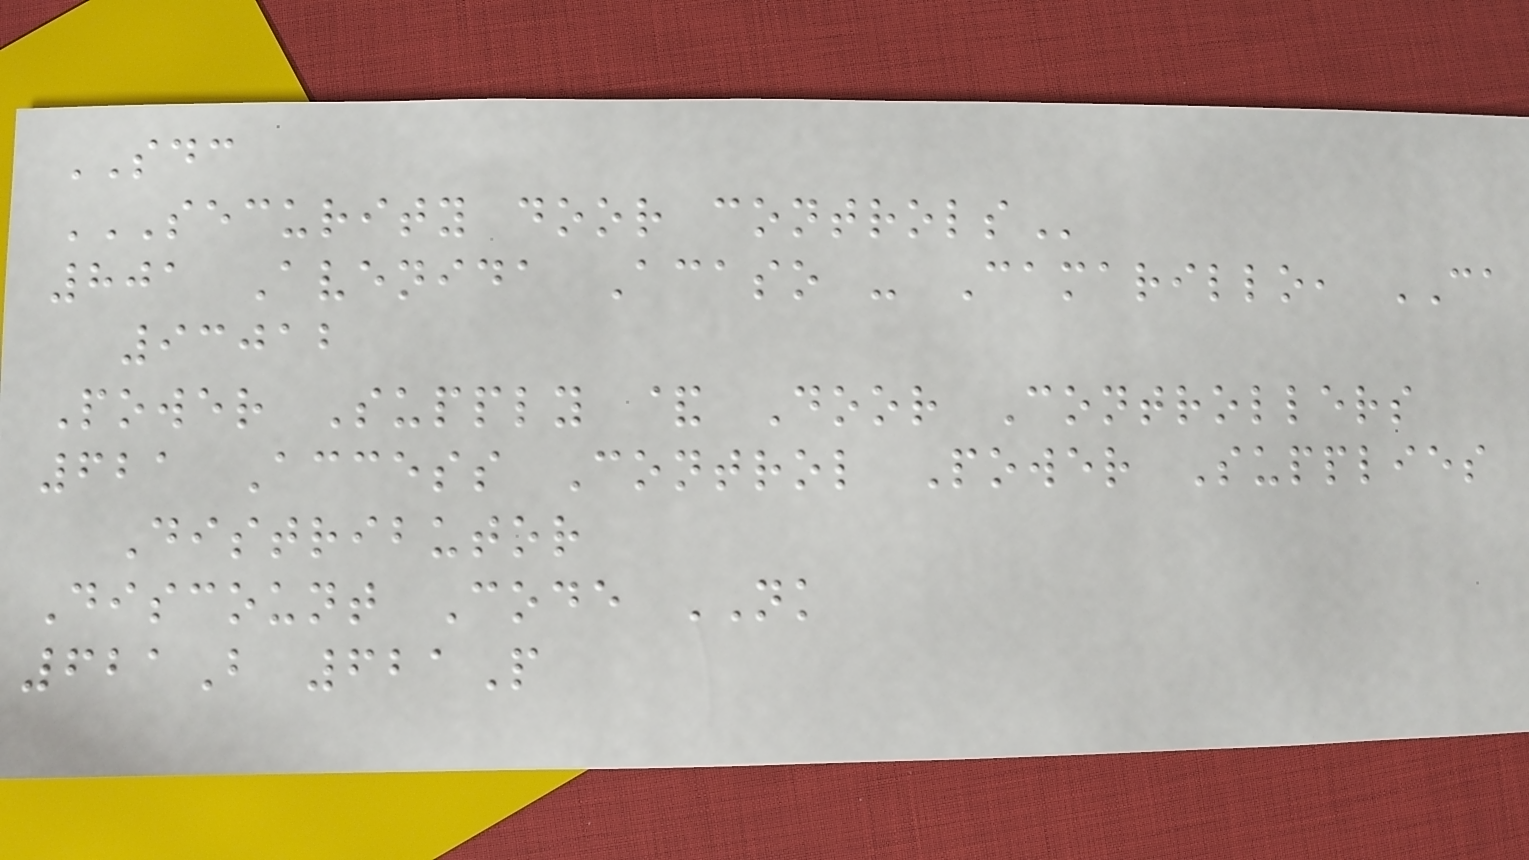SDC
SECURITY DOOR CONTROLS
801 Avenida Acaso - Camarillo, CA
93012
Power Supply & Door Controllers
621 Access Control Power Supplies
Distributor
Discount Code NK
621B 621P
